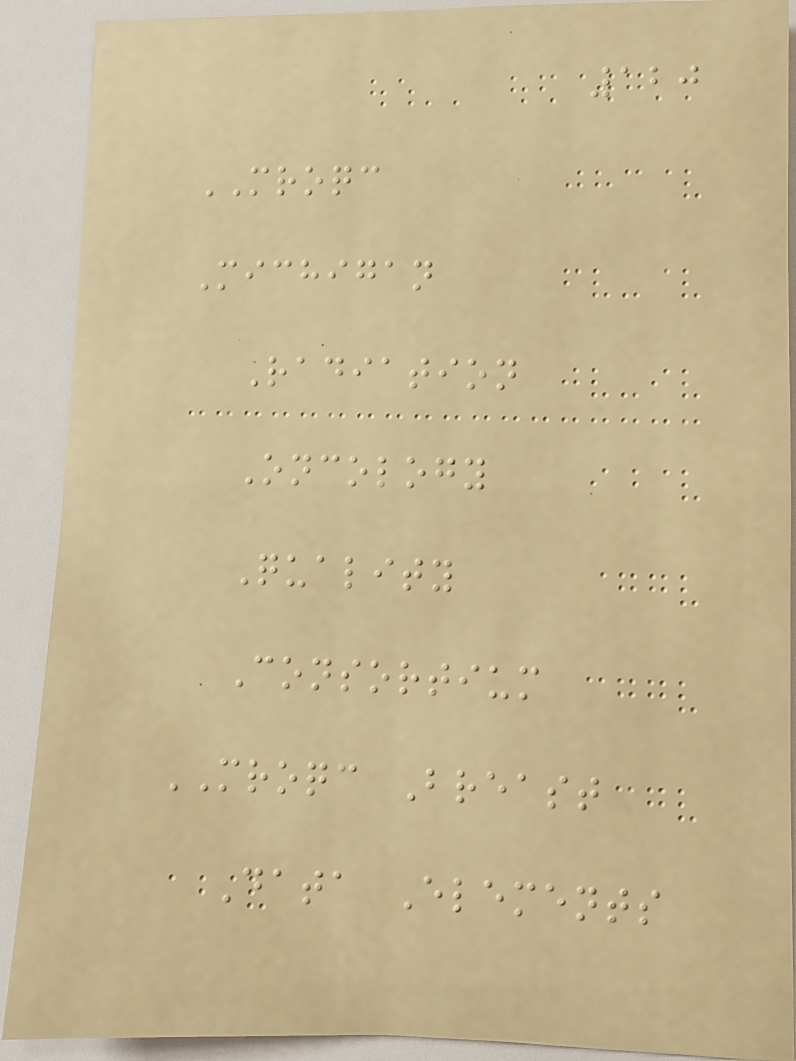120
MROQC
Michigan
Radiation
Oncology
Quality
Consortium
MROQC Breast
Data Elements
